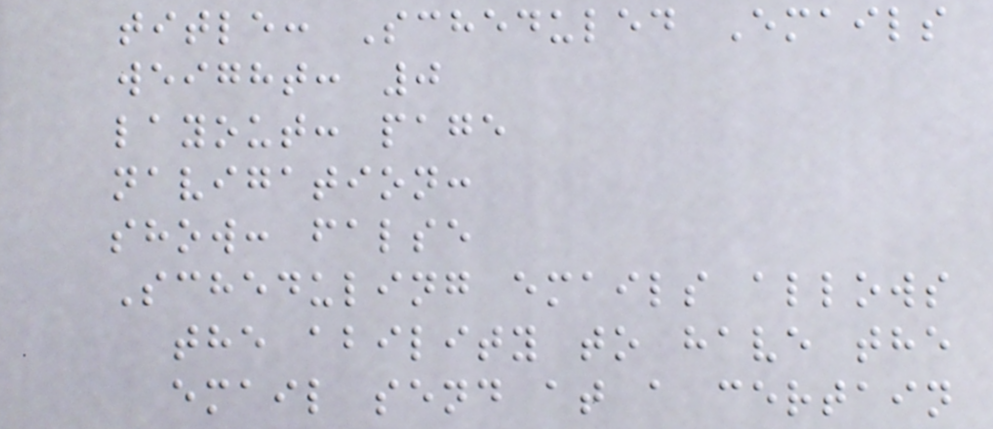title: Scheduled Emails
weight: 0
layout: page
navigation:
show: false
Scheduling emails allows
the ability to have the
email send at a certain
